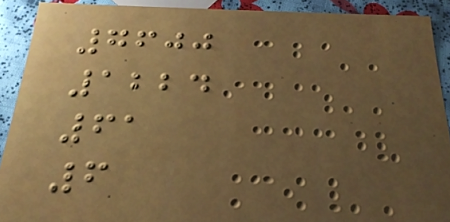7600
1224
61
6
